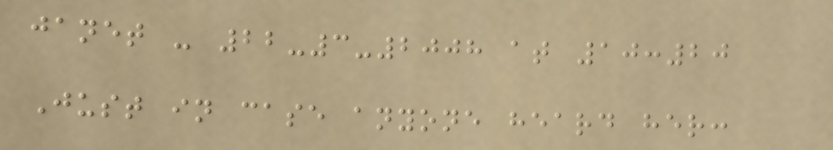janet - 22-3-2008 at 10:20
Just in case anyone heard her:
